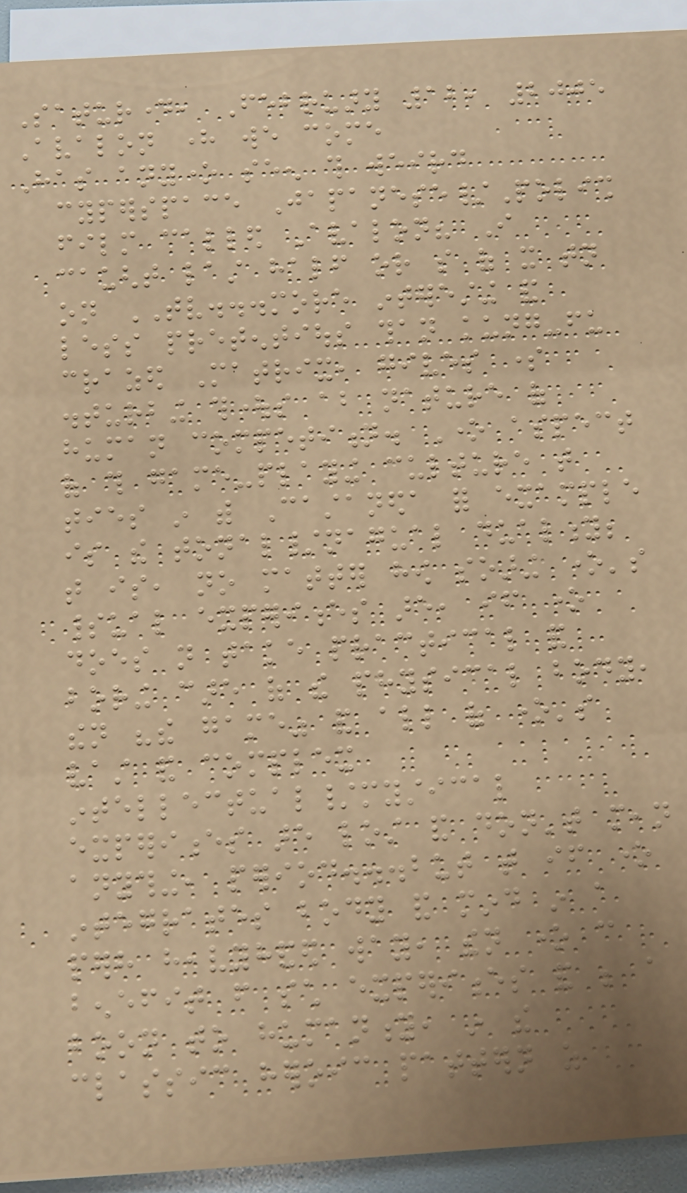Saturday, February 12, 2005
Avalon here we come
Has anyone seen this weird
cyperspace Japanese/Polish
film called Avalon? I
caught last half or so of it tonight
on TV...more interesting and
less pretentious than kung-fu
crazed Matrix, gives some
disturbing thoughts about nature of
human competition. One aspect
of this game-playing culture that
ties in with Castaneda for example
is the tonal/nagual duality;
that is, no matter how soaring one's
spiritual experiences are, if one
does not take practical and
boring care of the physical body,
then "the game" and all of one's
vast and complex
intellectual/mystical
experiences are lost and don't mean
anything, period...but that if one
integrates body and mind in a
perhaps heavyhanded way, then one can
benefit from such experiences and be a
boon to humanity, in the
classic heroic pattern as
